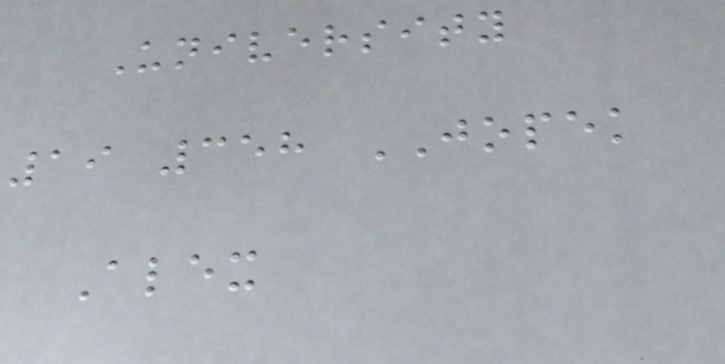University
19 358 JOPEK
Alex
